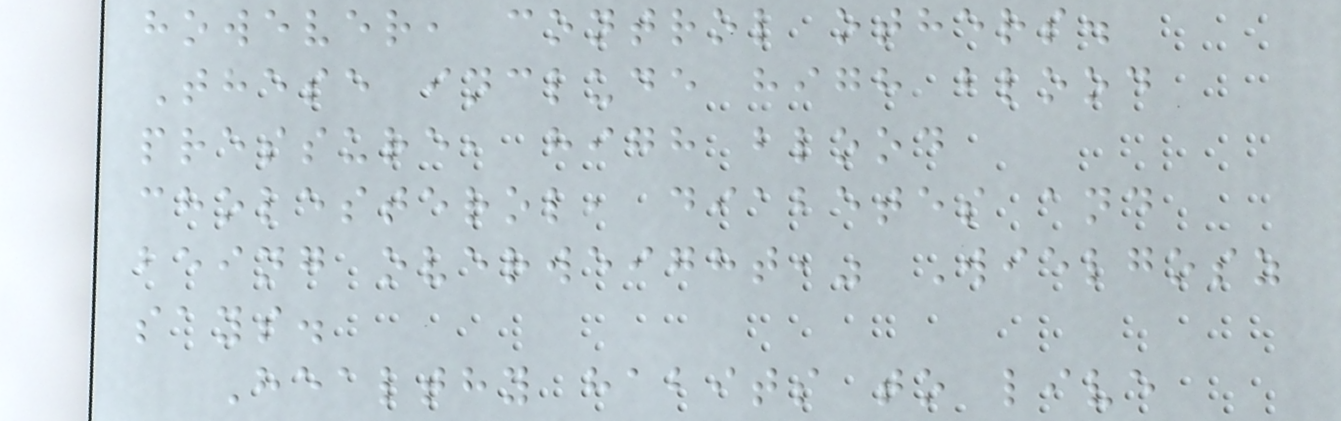however, control others.
These include high blood
pressure, high blood
cholesterol, diabetes and
being overweight," Wielgosz
says.
Healthy habits to live
